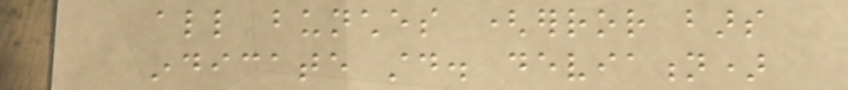all bunches (error bars
indicate std. deviation)
